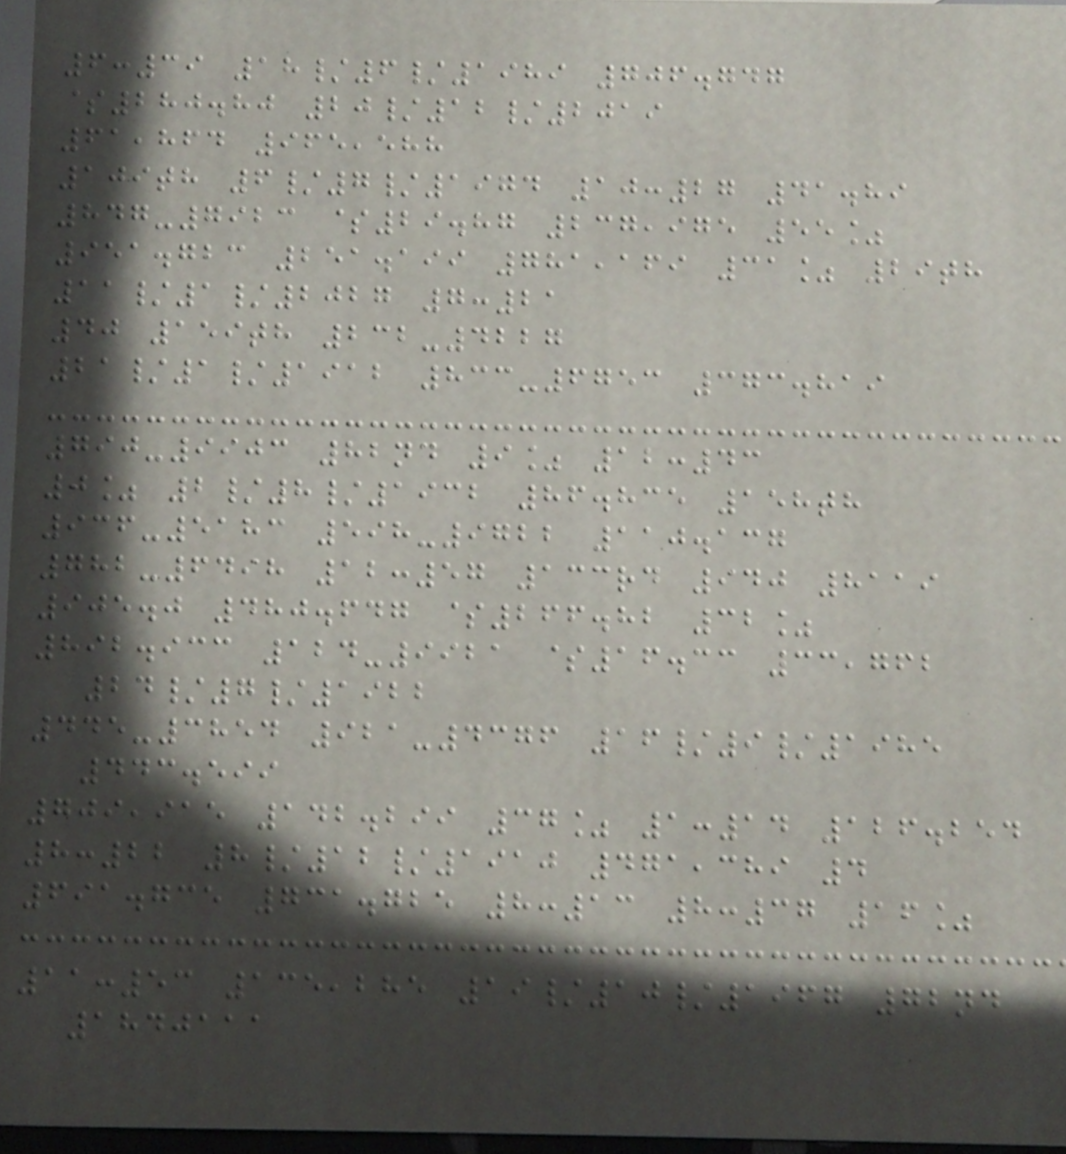6:39 18/6/1989 706.747
$280.80 20/12/2019
61,864 965,588
109th 6/7/1974 10:27 41.89
847-7923 $29.87 237,975 55%
951.723 251.199 781,169 31% 29th
11/1/2027 7:21
40 159th 232-4227
21/1/1912 833-6753 373.819
790-9903 82nd 9% 12:43
0% 2/8/1932 86.835 158th
936-5183 598-9722 110.137
782-6498 12:57 133rd 940 8119
905.0 480.647 $266.82 32%
892.933 124-9921 $16.33 33,762
24/7/1922
445-3854 921-4376 16/9/1985
443.599
709,915 142.299 37% 1:14 126.254
8:22 8/12/1910 471,389 4
691.735 731.725 8:13 8:37 16%
11:53 135,285 19/10/1967 72nd
1840111
